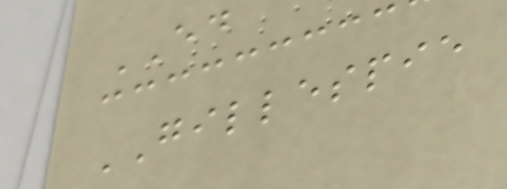ED
GILLESPIE
